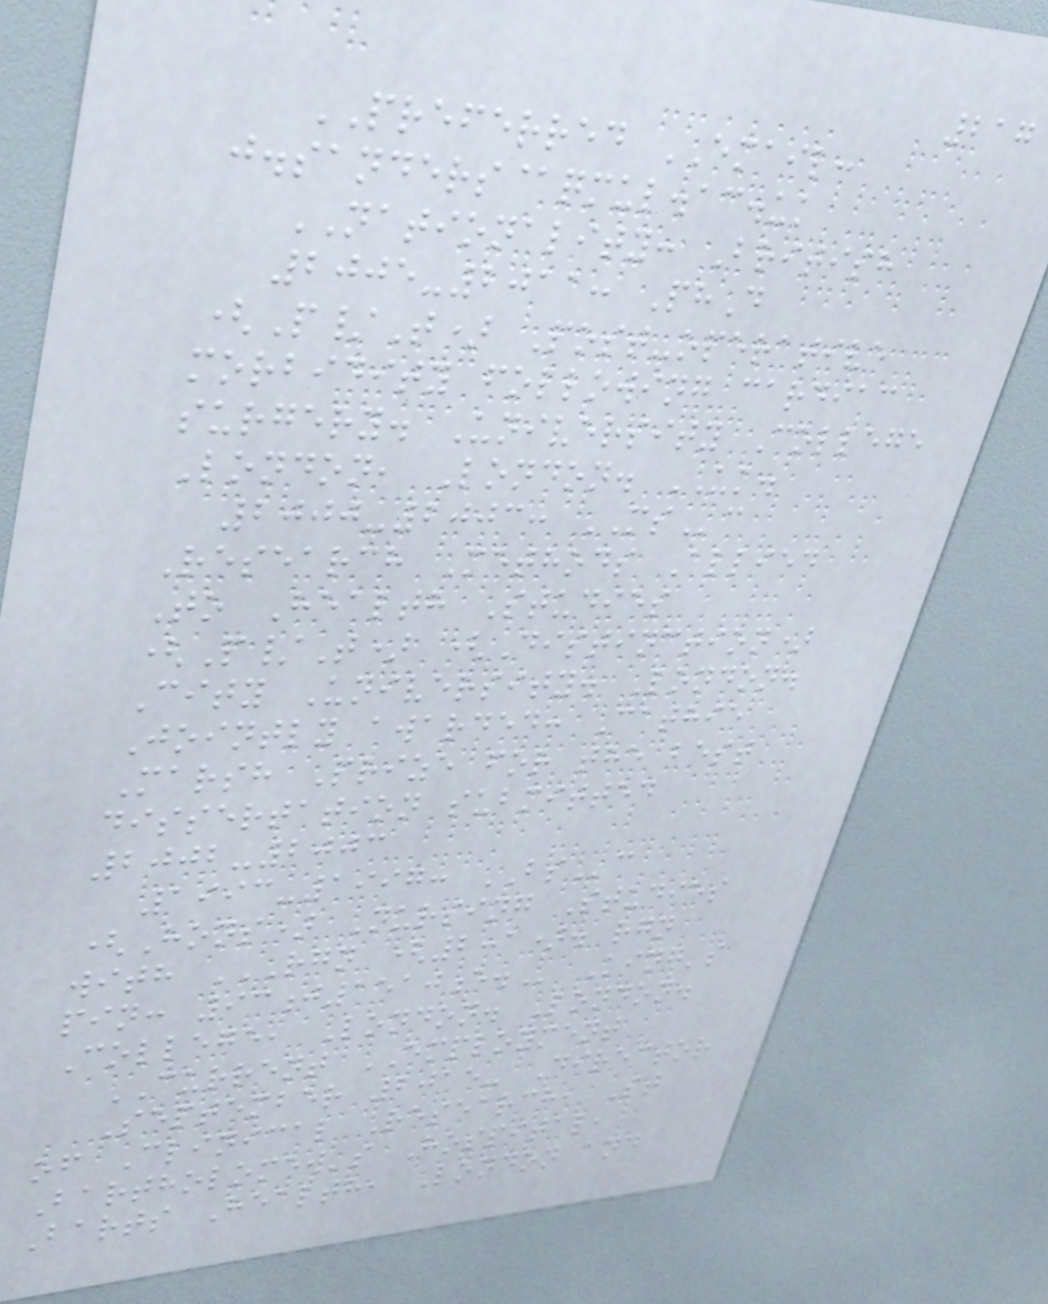217
PREFERRED EMAIL:
j.sanders@qmul.ac.uk
NATIONALITY: British
2005-2011: PhD
(P/T) Post-operative
morbidity following cardiac
surgery. University College
London, London. UK.
2000-2003: MSc
Research Methods Allied
To Health Studies
(P/T) (Distinction)
City University. London.
Jointly awarded: Cathie
Marsh Prize for the best
dissertation submitted
2002-2003
1993-1997: BSc
(Hons) Nursing Studies
with RGN (2:A). RGN
PIN: 93J1510E. King's
College, London. London.
CURRENT EMPLOYMENT
September 2015- Director
of Clinical Research, St
Bartholomew's Hospital,
Barts Health, London and
